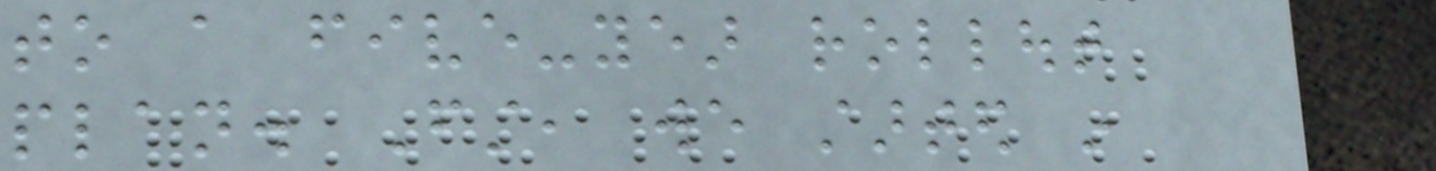to a five-year rollout
plan. First, we started in
